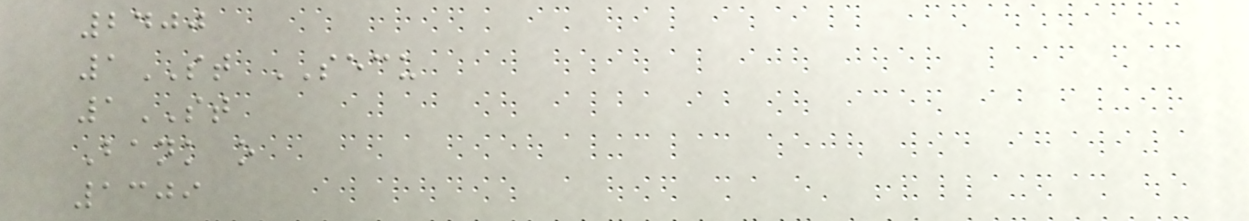2400
1ST SECU
1ST
Bank o
1309
